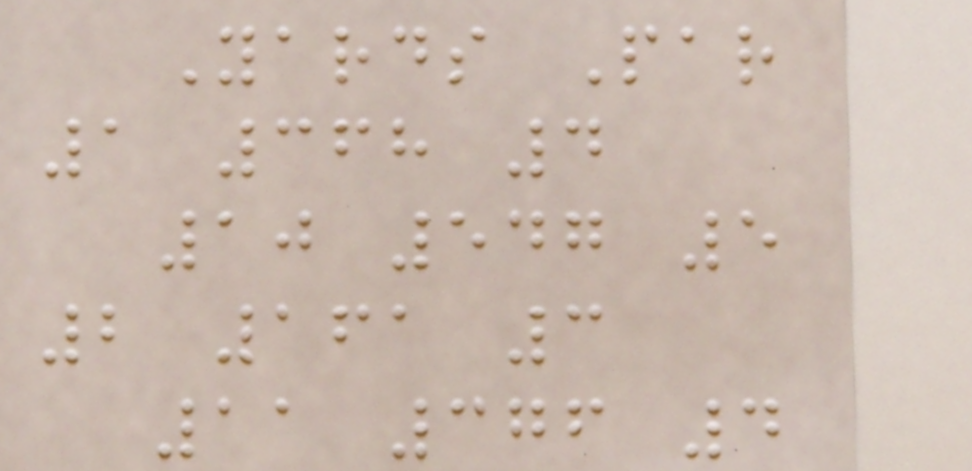Yards Par
1 368 4
10 547 5
2 161 3
11 376 4
